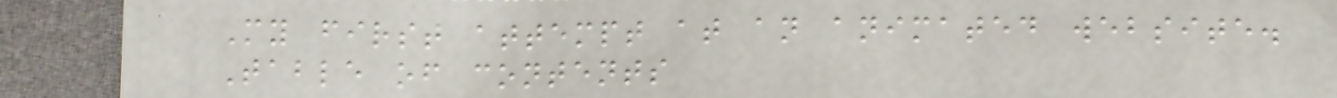My first attempt at an animated website.
Table of contents
